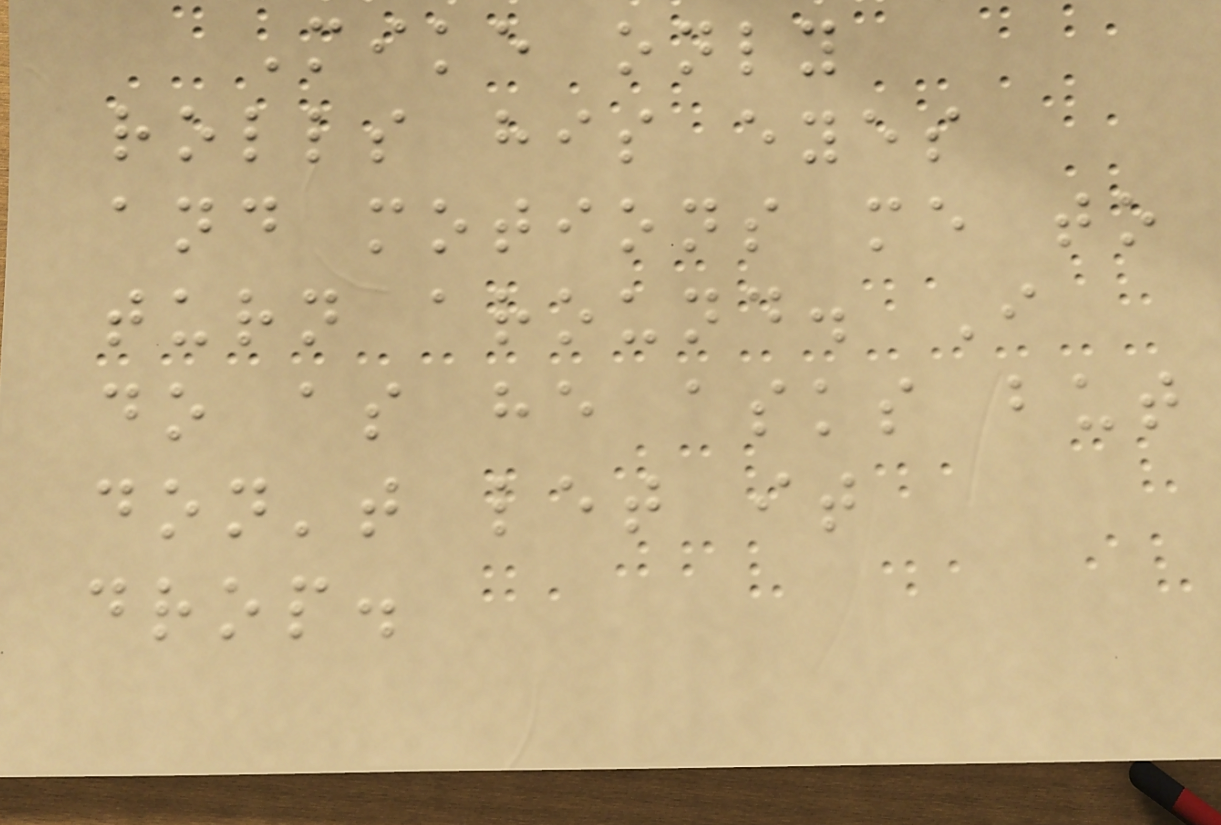Mike only
rolls his eyes
and motions me to
turn around. I
do as he asks but
don't let it
drop.
